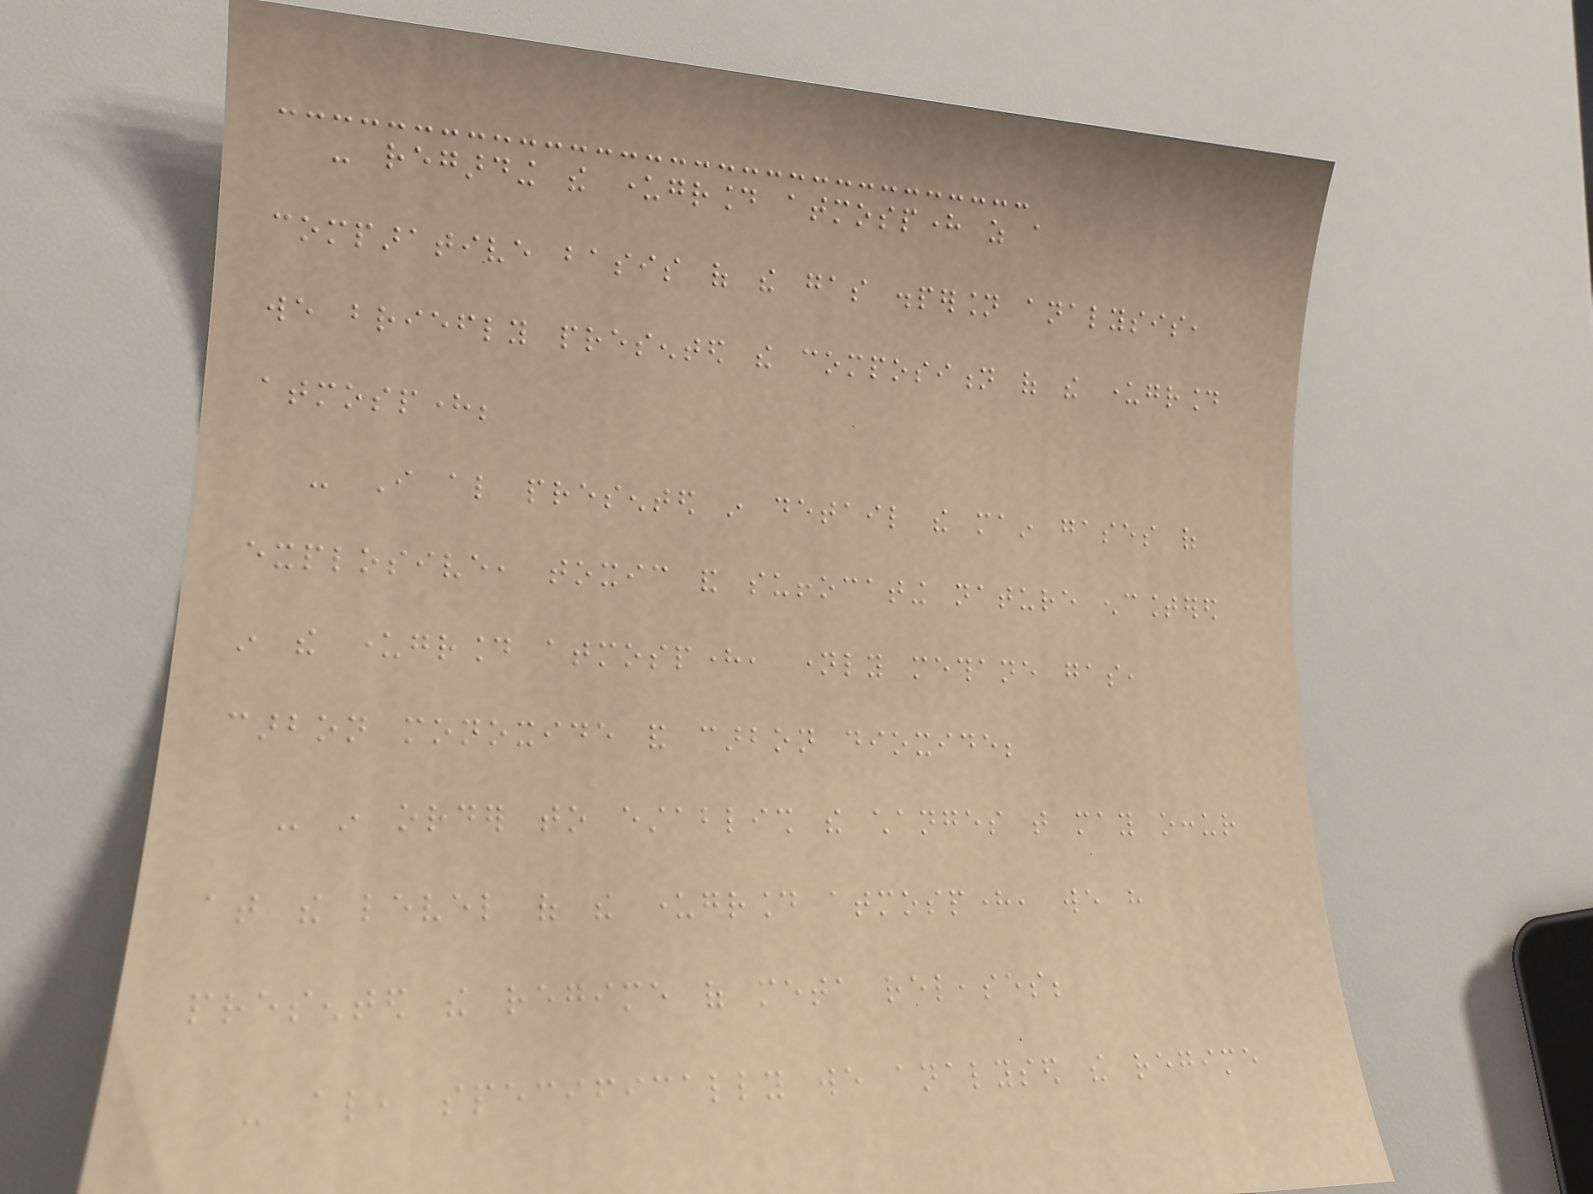- regarding the underground atmosphere as a
comparative basis of the gas dispersion analysis,
we briefly presented the composition of the underground
atmosphere;
- I also presented in detail the main gases of
explosive, toxic and suffocating nature encountered
in the underground atmosphere, namely methane gas,
carbon monoxide and carbon dioxide;
- in order to establish the changes that may occur
at the level of the underground atmosphere, we have
presented the regime of meta releases;
- also, specifically we analysed the regime
